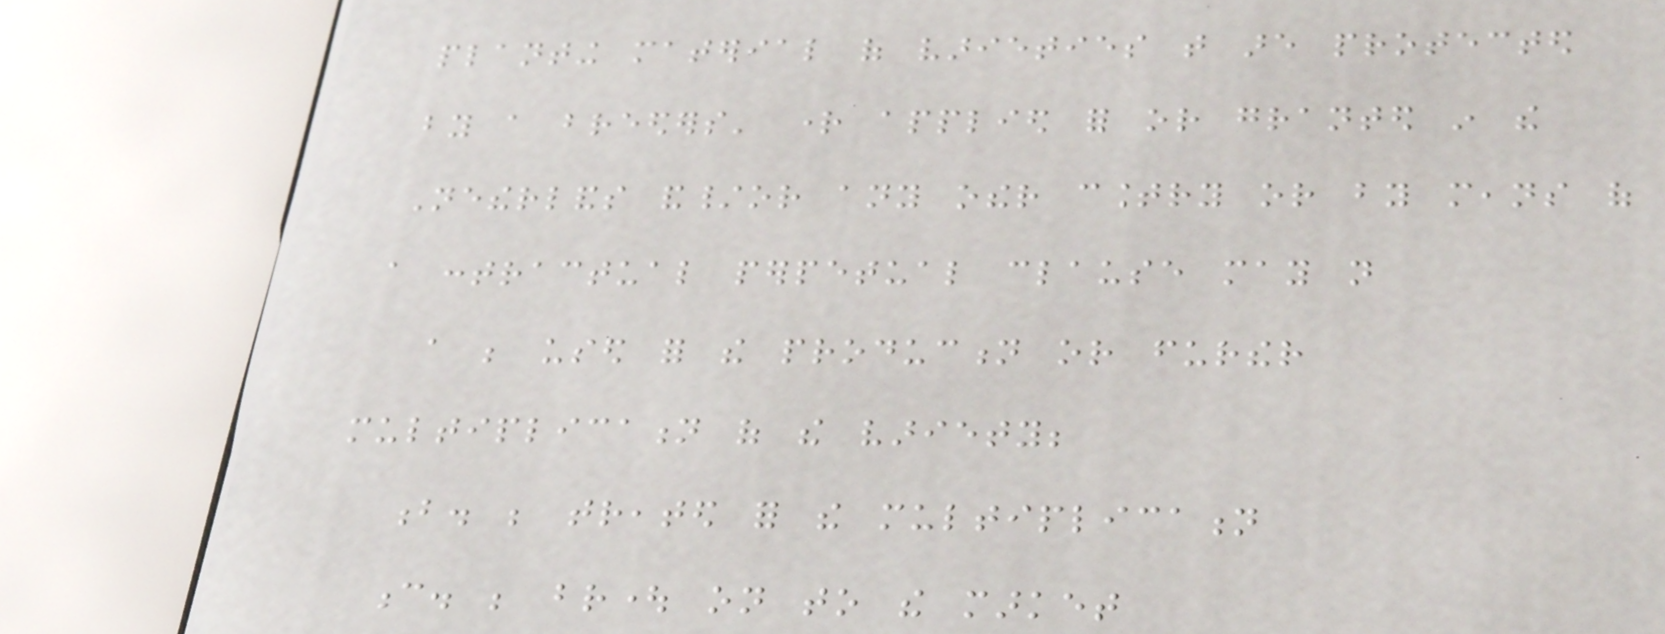planting material of varieties that are protected
by a breeders' right applied for or granted in the
Netherlands and/or any other country or by means of
a contractual perpetual clause may not
a be used for the production or further
multiplication of the variety;
b. be treated for the multiplication
c. be brought on to the market
